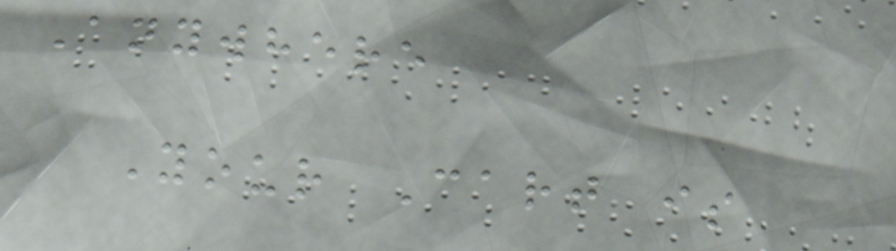Anywhere
Your Cart is
